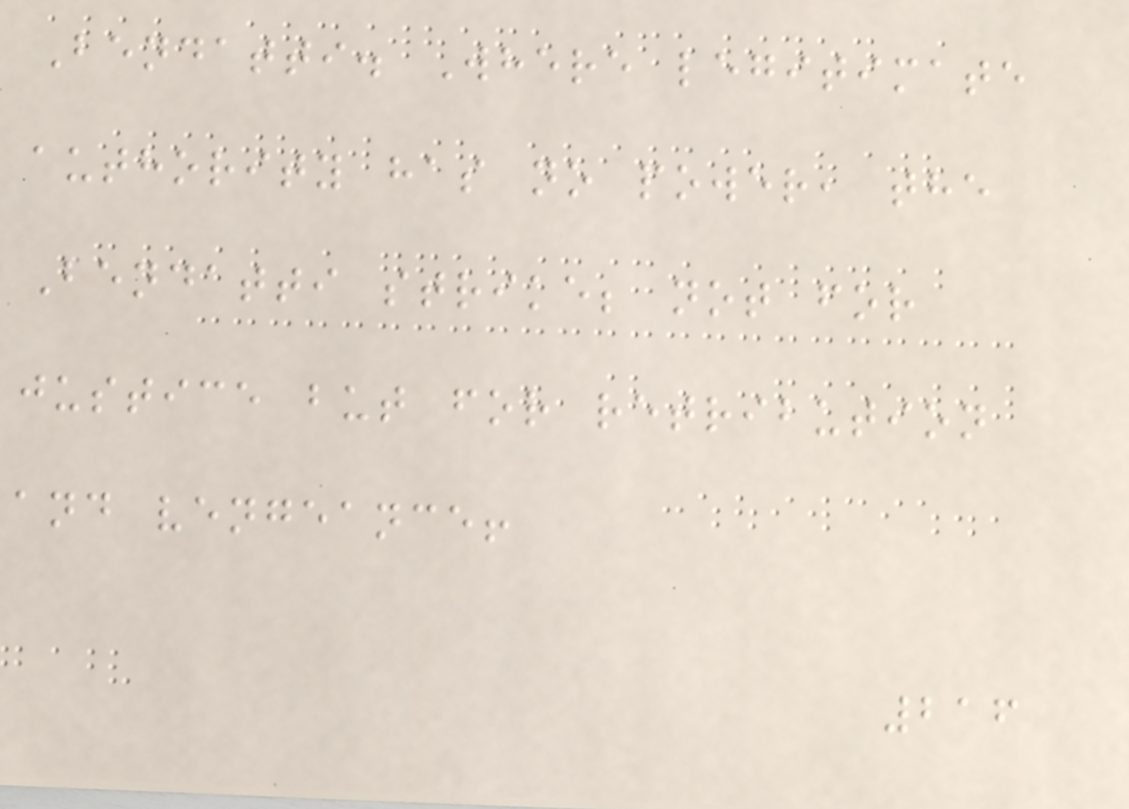Bendatti. Where legitimate
authority has no power, the
Bendatti strike; not for
justice but for retribution
and vengeance!
216
